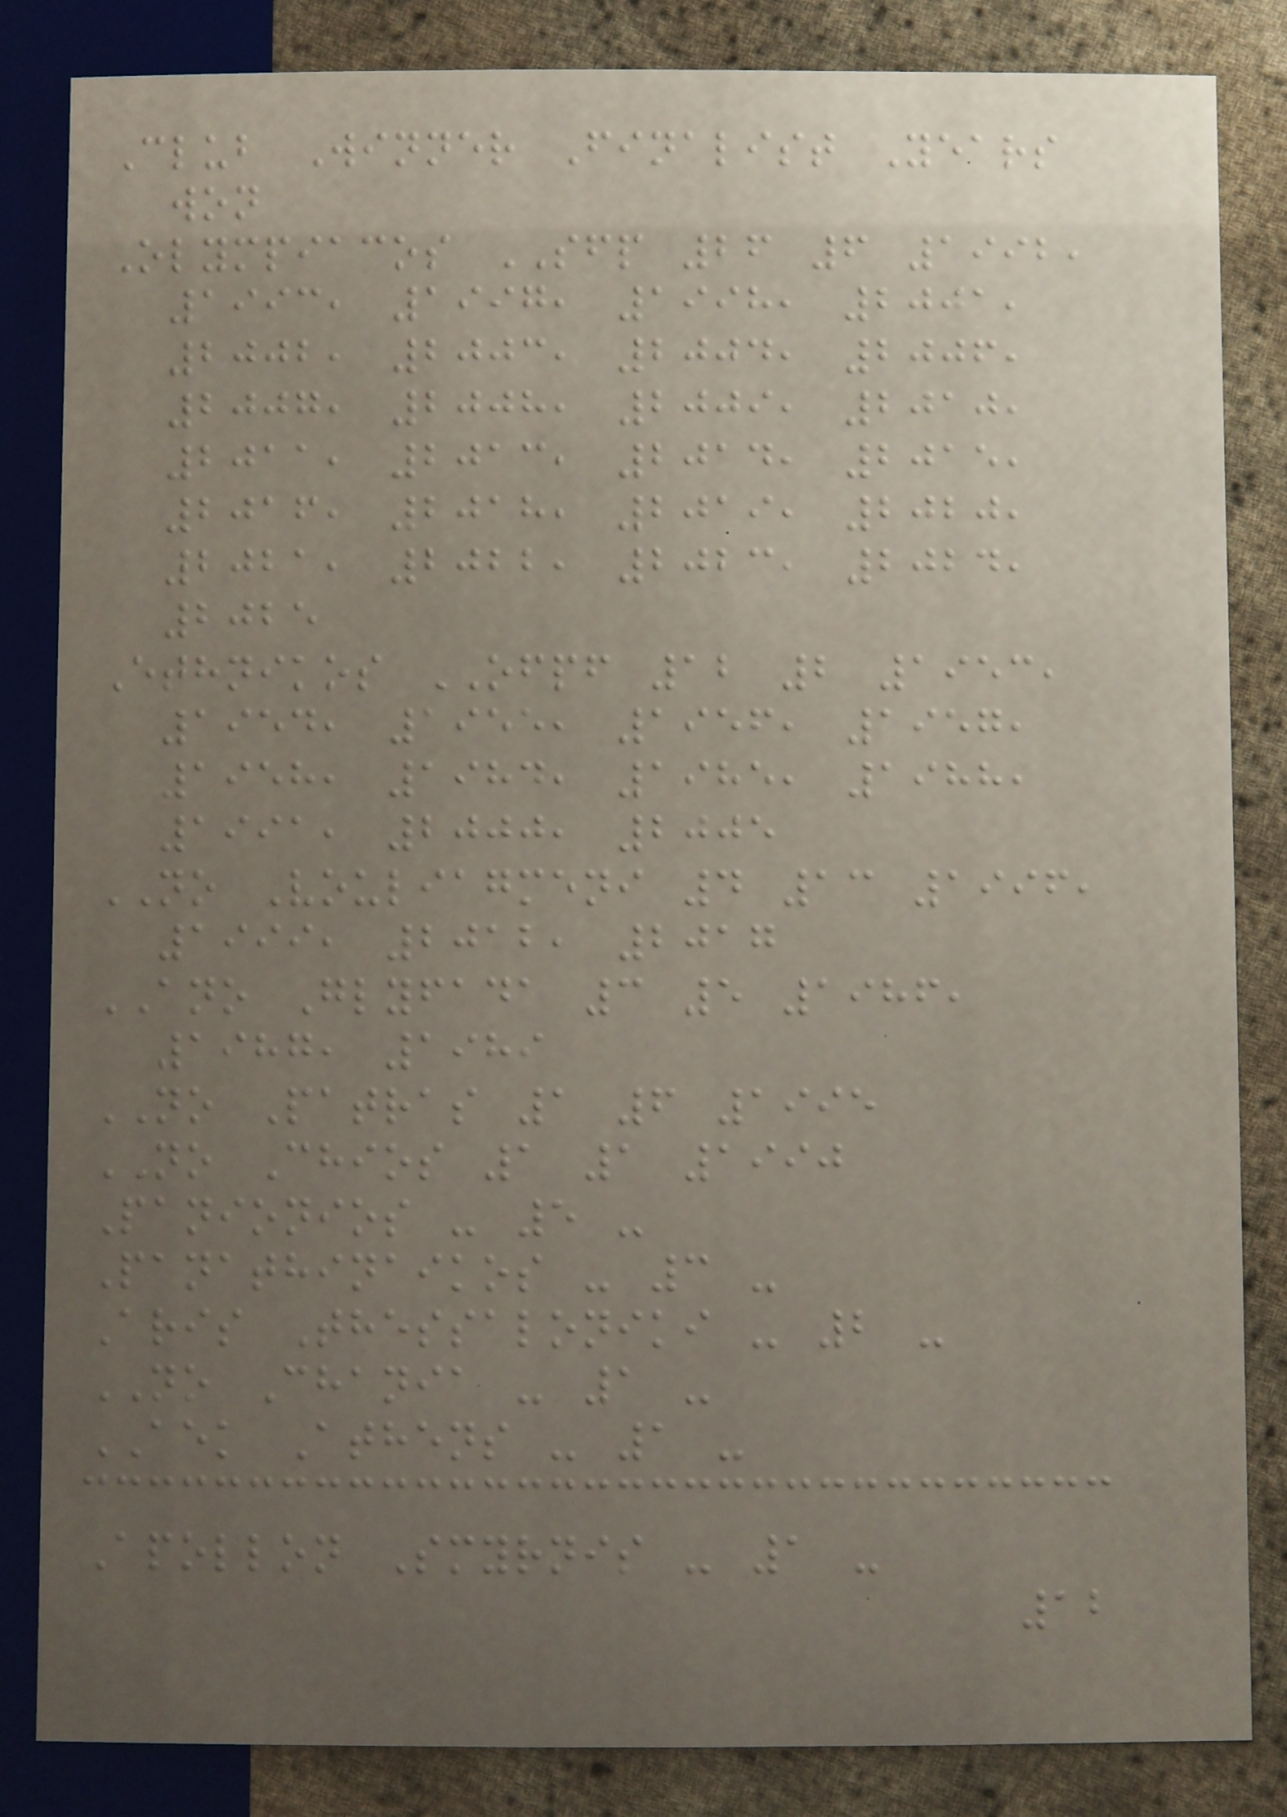Club Winner Finalist Years
won
Olympiacos SFP 26 6 1992,
1993, 1997, 1998, 2001,
2002, 2003, 2004, 2006,
2007, 2008, 2009, 2010,
2011, 2013, 2014, 2015,
2016, 2018, 2019, 2020,
2021, 2022, 2023, 2024,
2025
Ethnikos OFPF 12 2 1953,
1954, 1955, 1956, 1957,
1958, 1984, 1985, 1988,
1991, 2000, 2005
NO Vouliagmeni 4 13 1996,
1999, 2012, 2017
ANO Glyfada 3 5 1986,
1987, 1989
NO Patras 1 6 1995
NO Chios 1 1 1990
Panionios - 5 -
Panathinaikos - 3 -
Aris Thessaloniki - 2 -
NO Chania - 1 -
AEK Athens - 1 -
Apollon Smyrnis - 1 -
12
